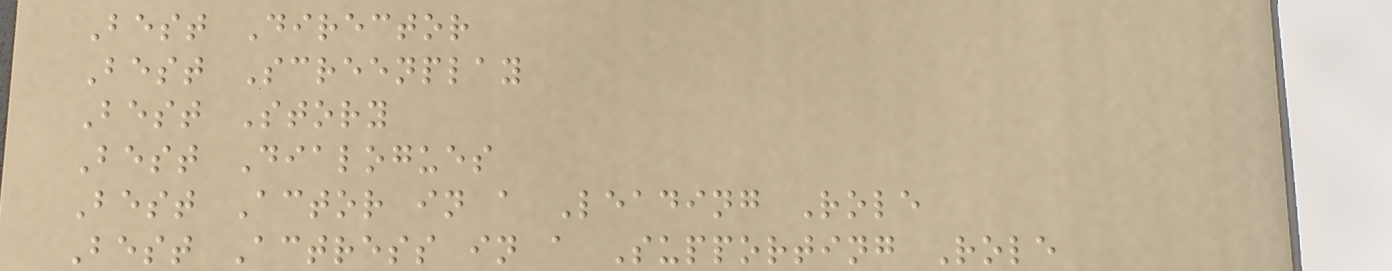Best Director
Best Screenplay
Best Story
Best Dialogues
Best Actor in a Leading Role
Best Actress in a Supporting Role
